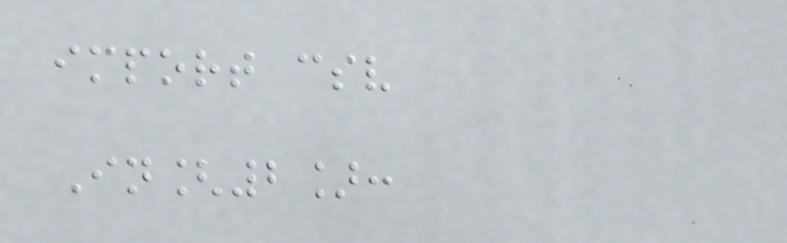import csv
In[2]:
